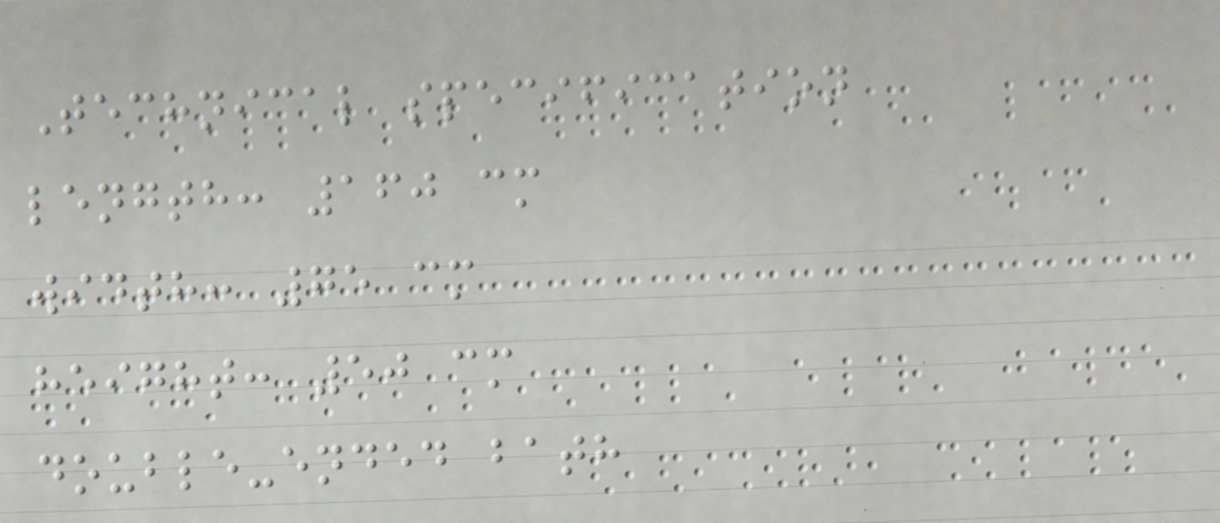Technical specification
length: 160 cm
width: 75 cm
height: 50 cm
double-ended bath
